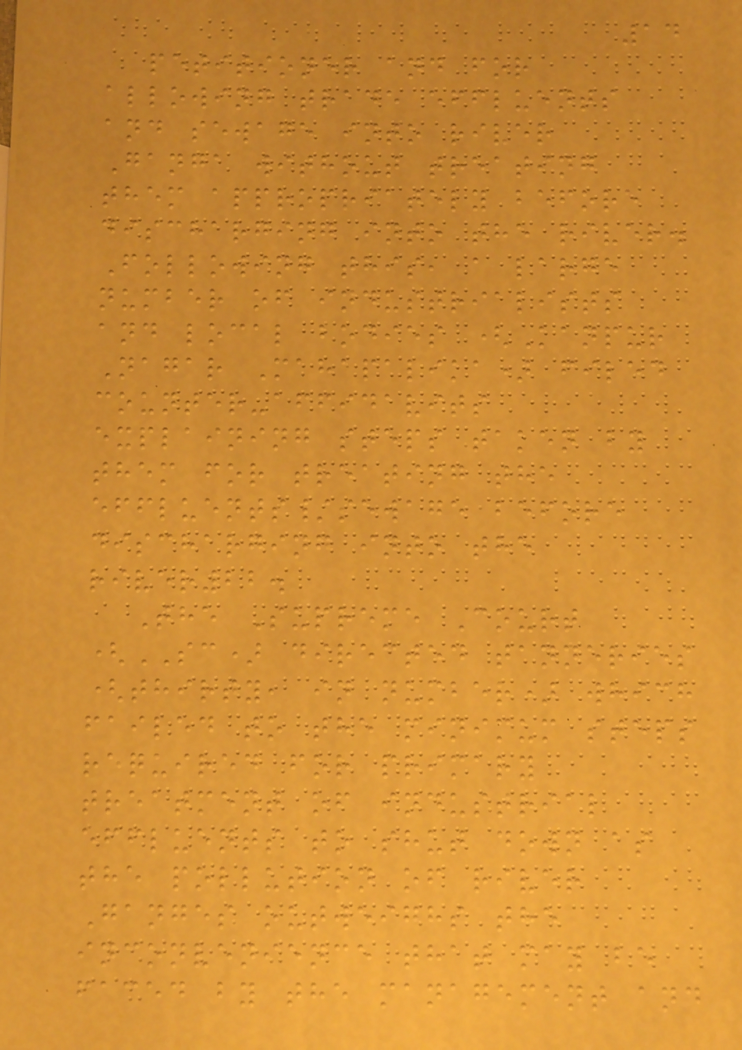14
petitioner and for
allowing trade effluents
and sewage into river
Ganga without treating
them appropriately before
discharging into the river.
Following this, a large
number of industrialists
and local bodies (Kanpur
Nagar Mahapalika) filed
counter-affidavits
explaining steps taken by
them for treating the
effluents/sewage before
discharging into the
river22.
The Supreme Court
(SC) directed tanneries
(thirty, in number) which
failed to the minimum steps
required for primary
treatment of industrial
effluents to shut down as
the pollution of river
Ganges outweighs the
inconvenience that may be
faced by the management and
